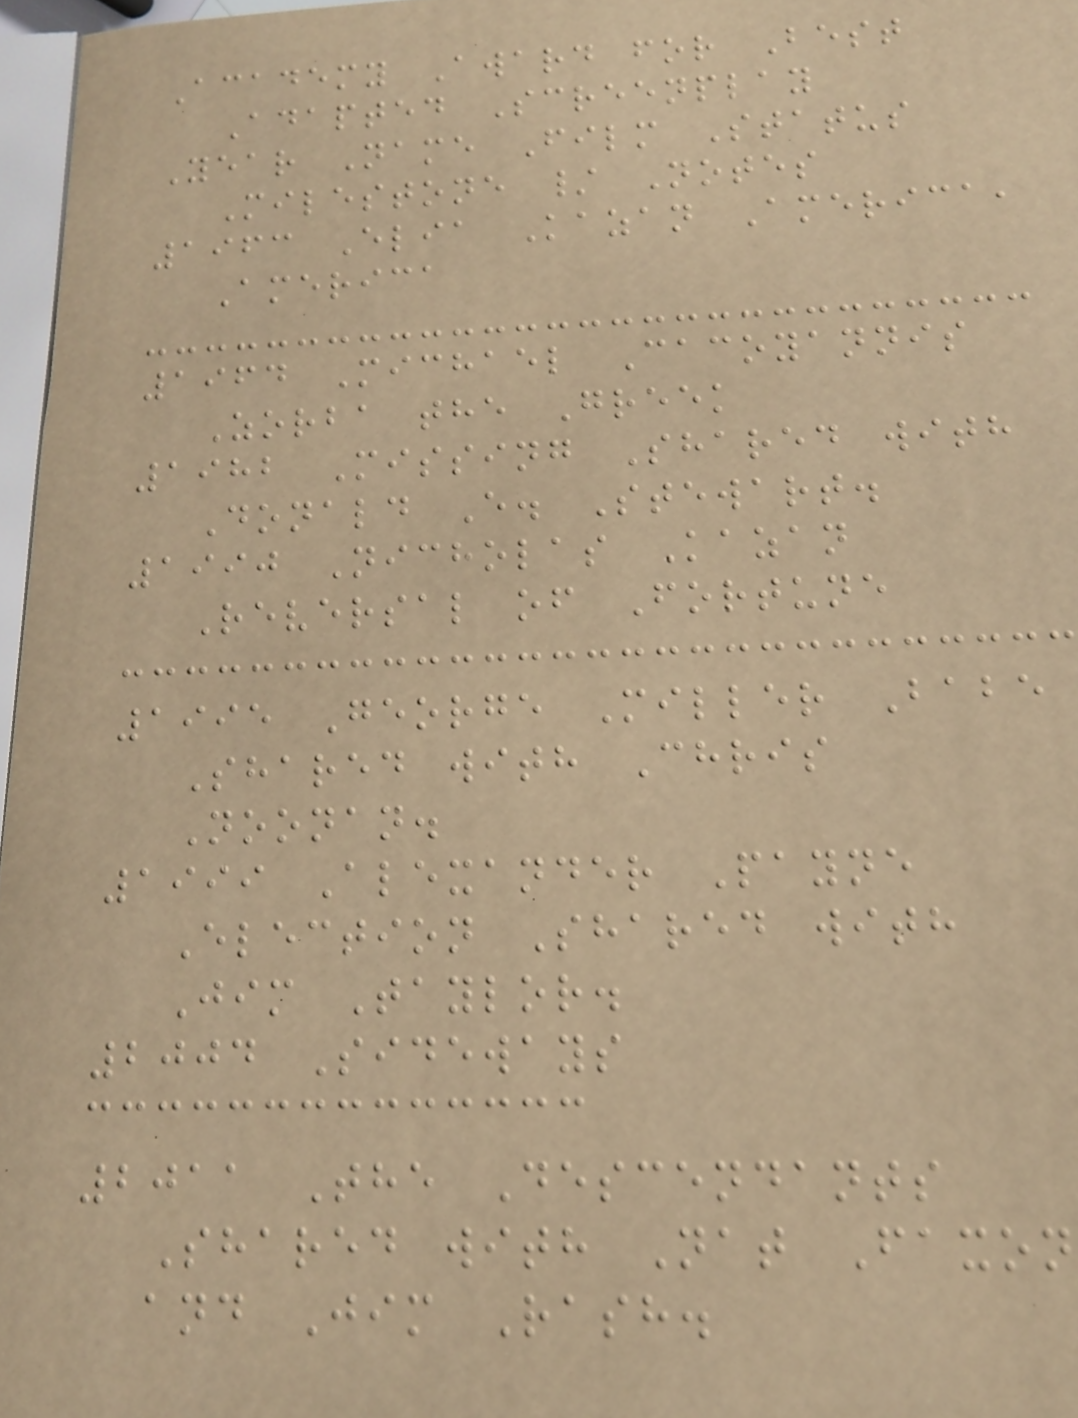Academy Award for Best
Adapted Screenplay
Year Name Film Status
Milestone / Notes
1963 Elia Kazan America,
America
1964 Michael Cacoyannis
Zorba the Greek
1982 Missing Shared with
Donald E. Stewart.
1990 Nicholas Kazan
Reversal of Fortune
1995 George Miller Babe
Shared with Chris
Noonan.
1999 Alexander Payne
Election Shared with
Jim Taylor.
2004 Sideways
2011 The Descendants
Shared with Nat Faxon
and Jim Rash.
